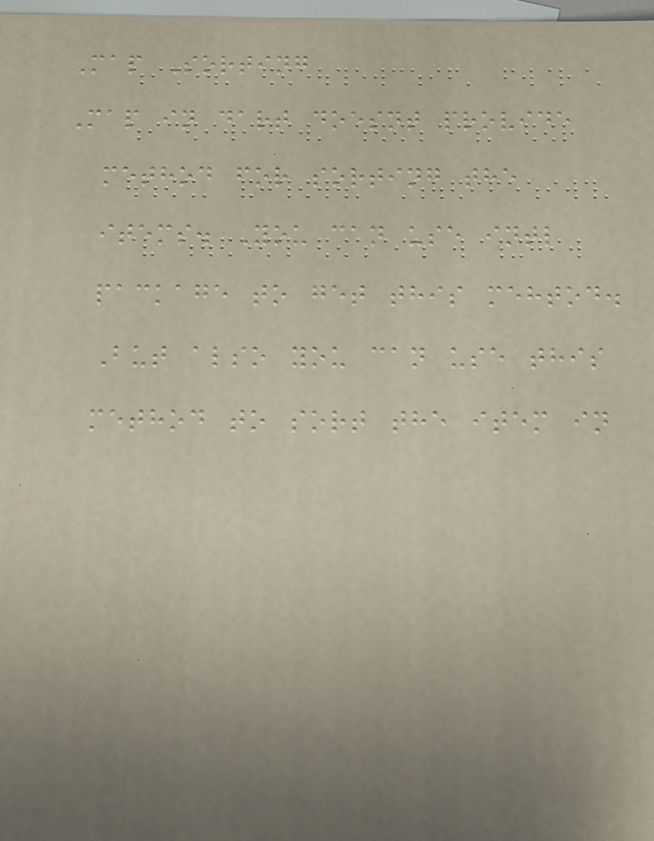Map Sorting
Map in dart doesnt provide
method for sorting the
items. You can use intl
package to get this mehtod.
But also you can use this
method to sort the item in
